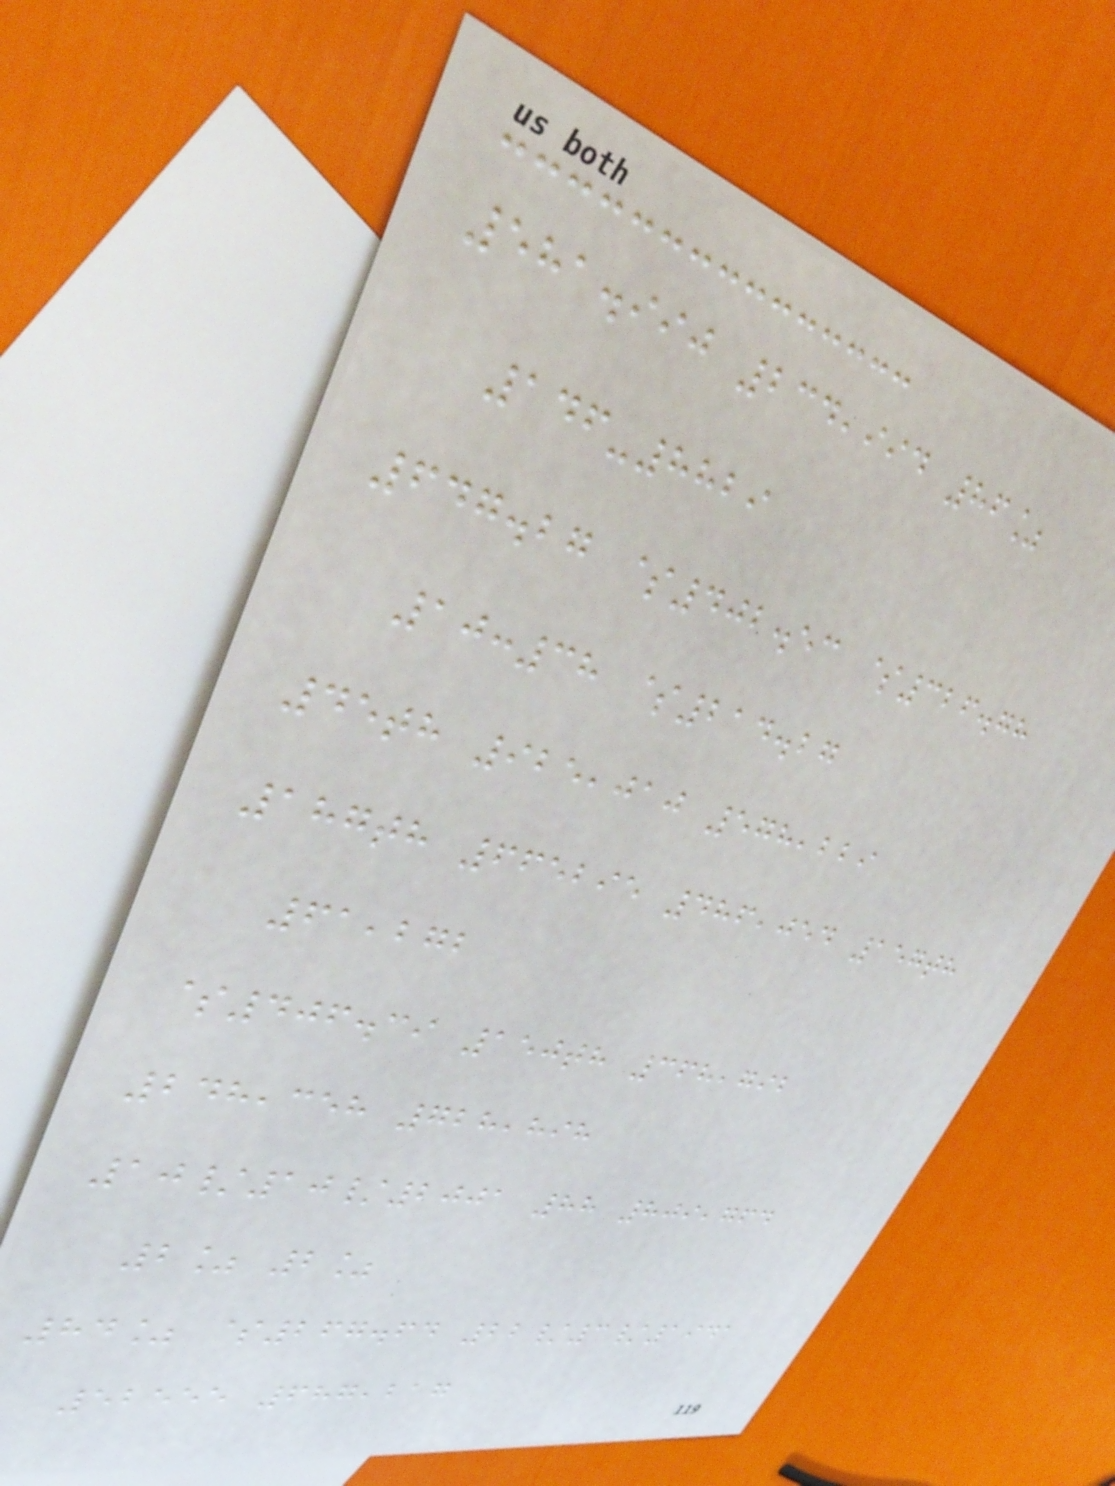581.990 234,994 86%
146-8829
647.27 $402.53 $326.78
10:38 $214.27
45th 925,010 578,229
187th 665295 486,054 157th
61,272
$406.39 150th 368,792
248,358 728,898
10/10/2001 88 809,764
2% 2%
84% $267.64 22/3/1941
52555 687,217
